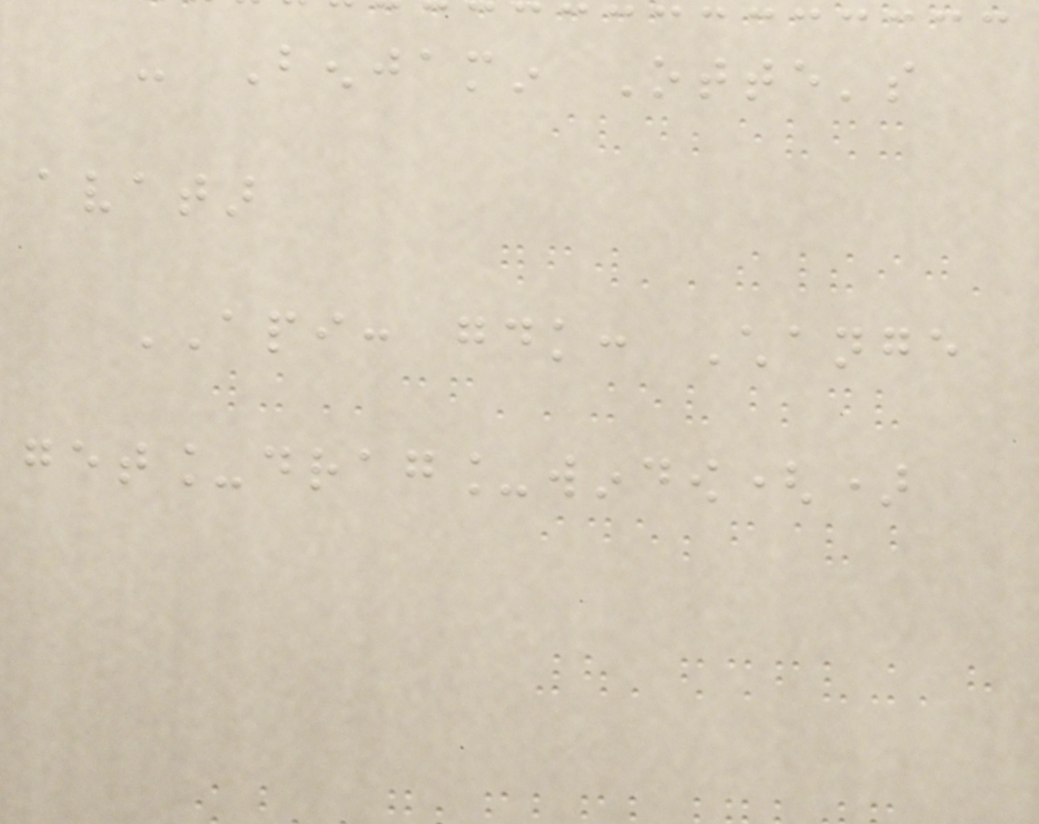- Benjamin Otte's
avatar
API: gdk: Change
get_drag_window()
